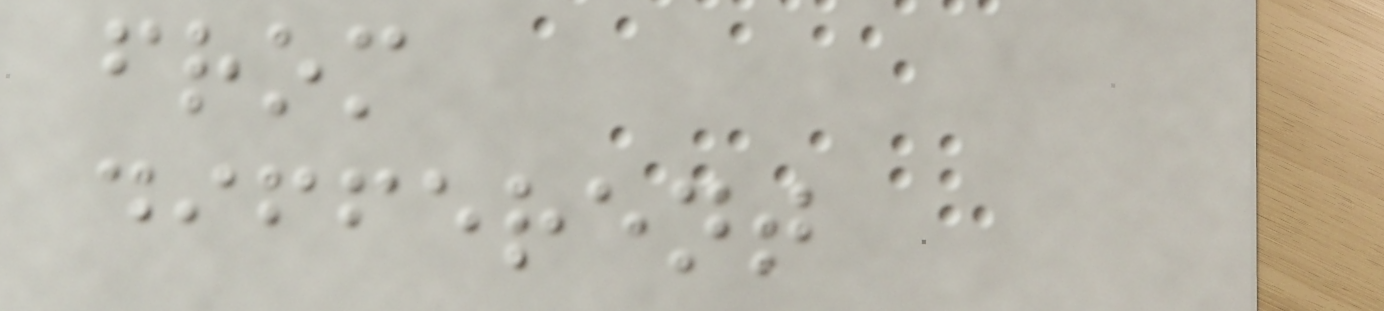from
different
